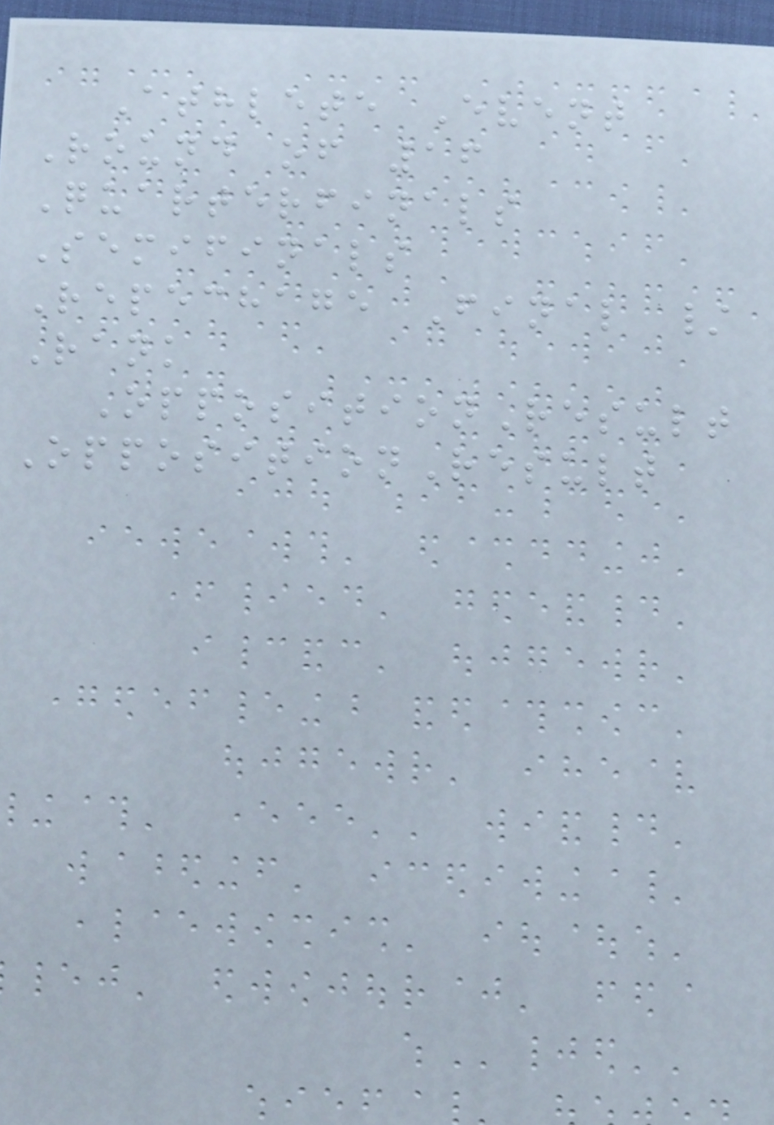Athlete Event
Round of 16
Quarterfinals
Semifinals
Repechage Final /
Rank
OppositionResult
OppositionResult
